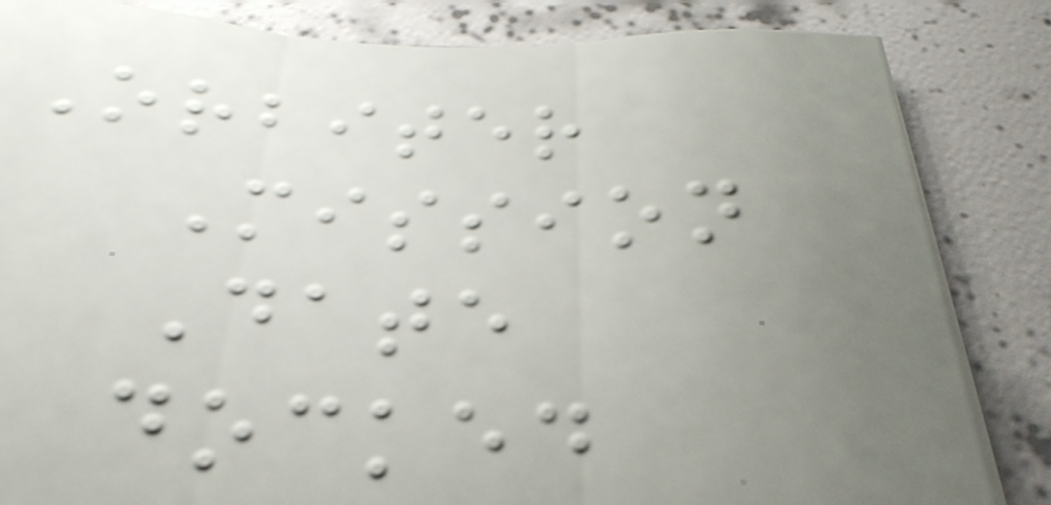Orbiter
Mission
Date
docked
